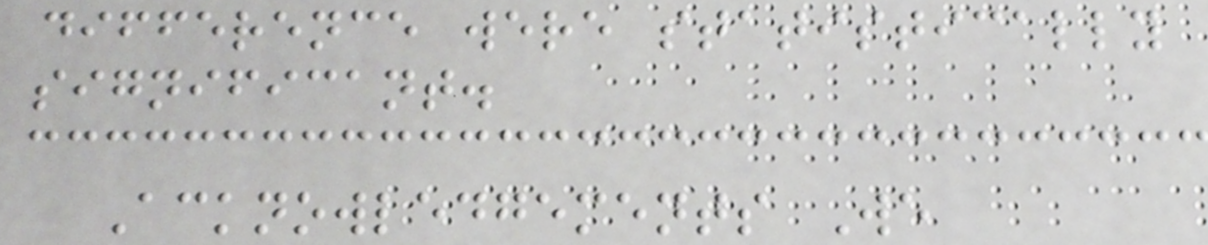difference were statistically
significant.
Acknowledgements We
